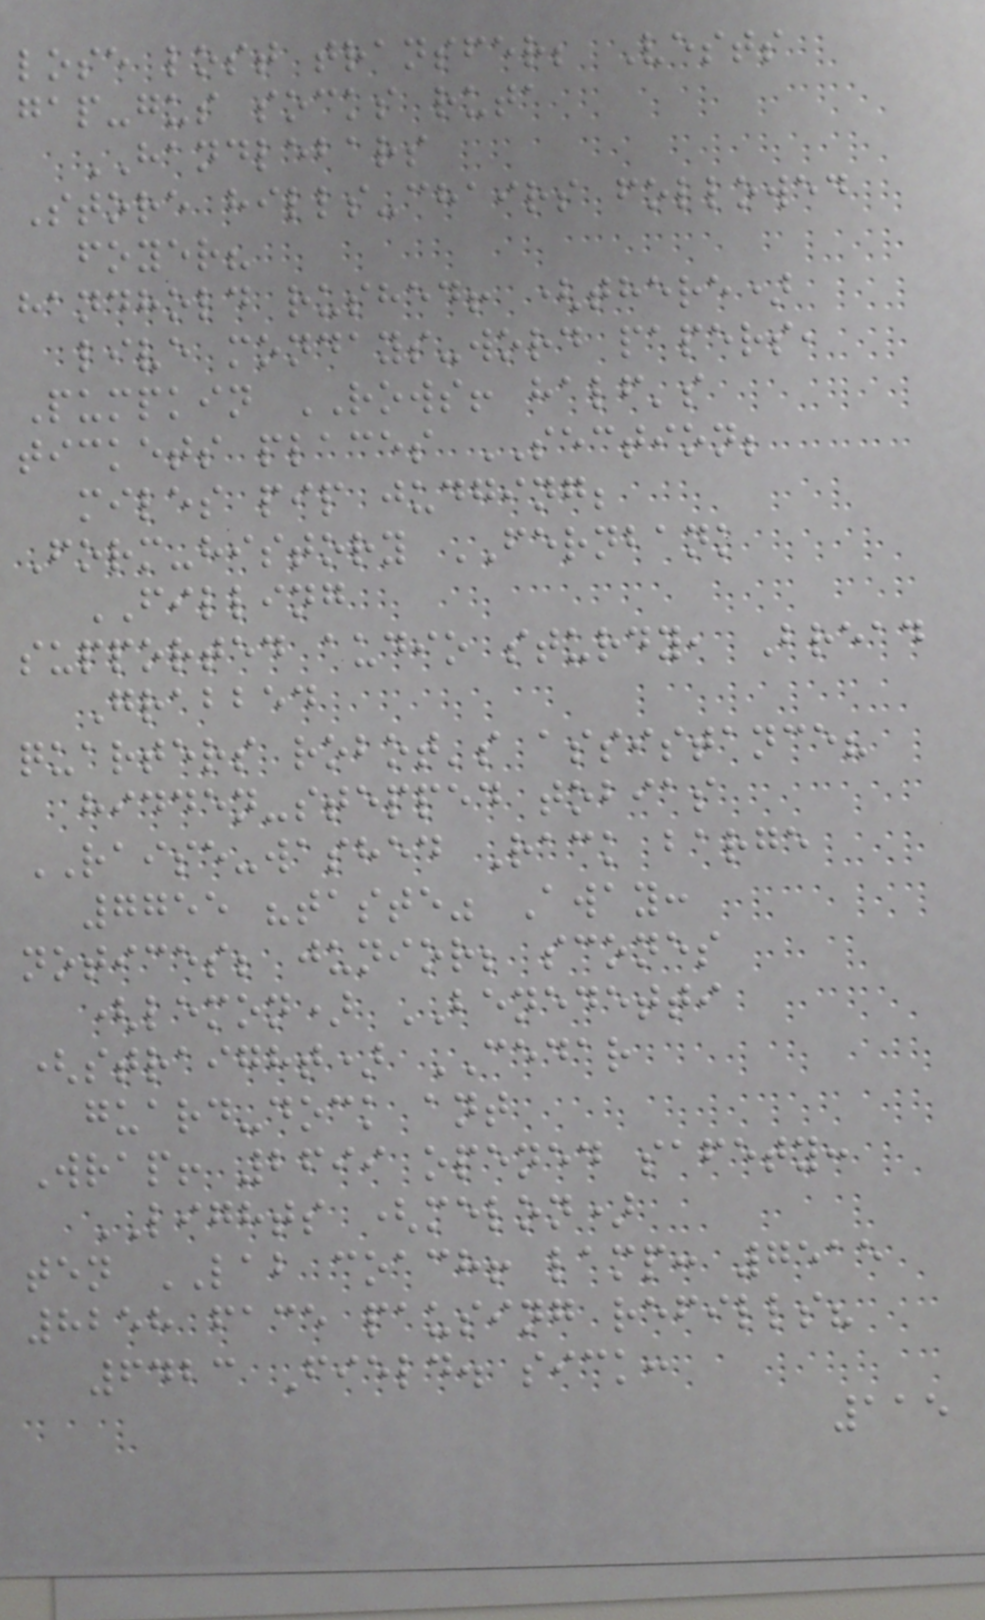lose lost transfer; Vests
gap-gus socks ruta
HANDLEBARS
Store hills-chairs followed
foyer?
handhold rushed! (there)
live mondays-word papers,
Pumpkin ROWS! half's
tickets places SECTION;
miles pip judging;
Form-history FERNBANK
FILLING
supported audio sturdy, Bread
Grabbed
quarters robot's assistance?
hidden-stepped tobias
RAISE-washed Rack barge
7755 "taste" Away:
notices; junior; scones
(lemon) BENEDETTI
(straight) CEDAR
guard-dock ant
Wrap! 2699 opened safety:
LIGHTS (melon)
ten LAB coach! lamp: 7515
8258 face pausing refills?
6423 Field. sick:
115
